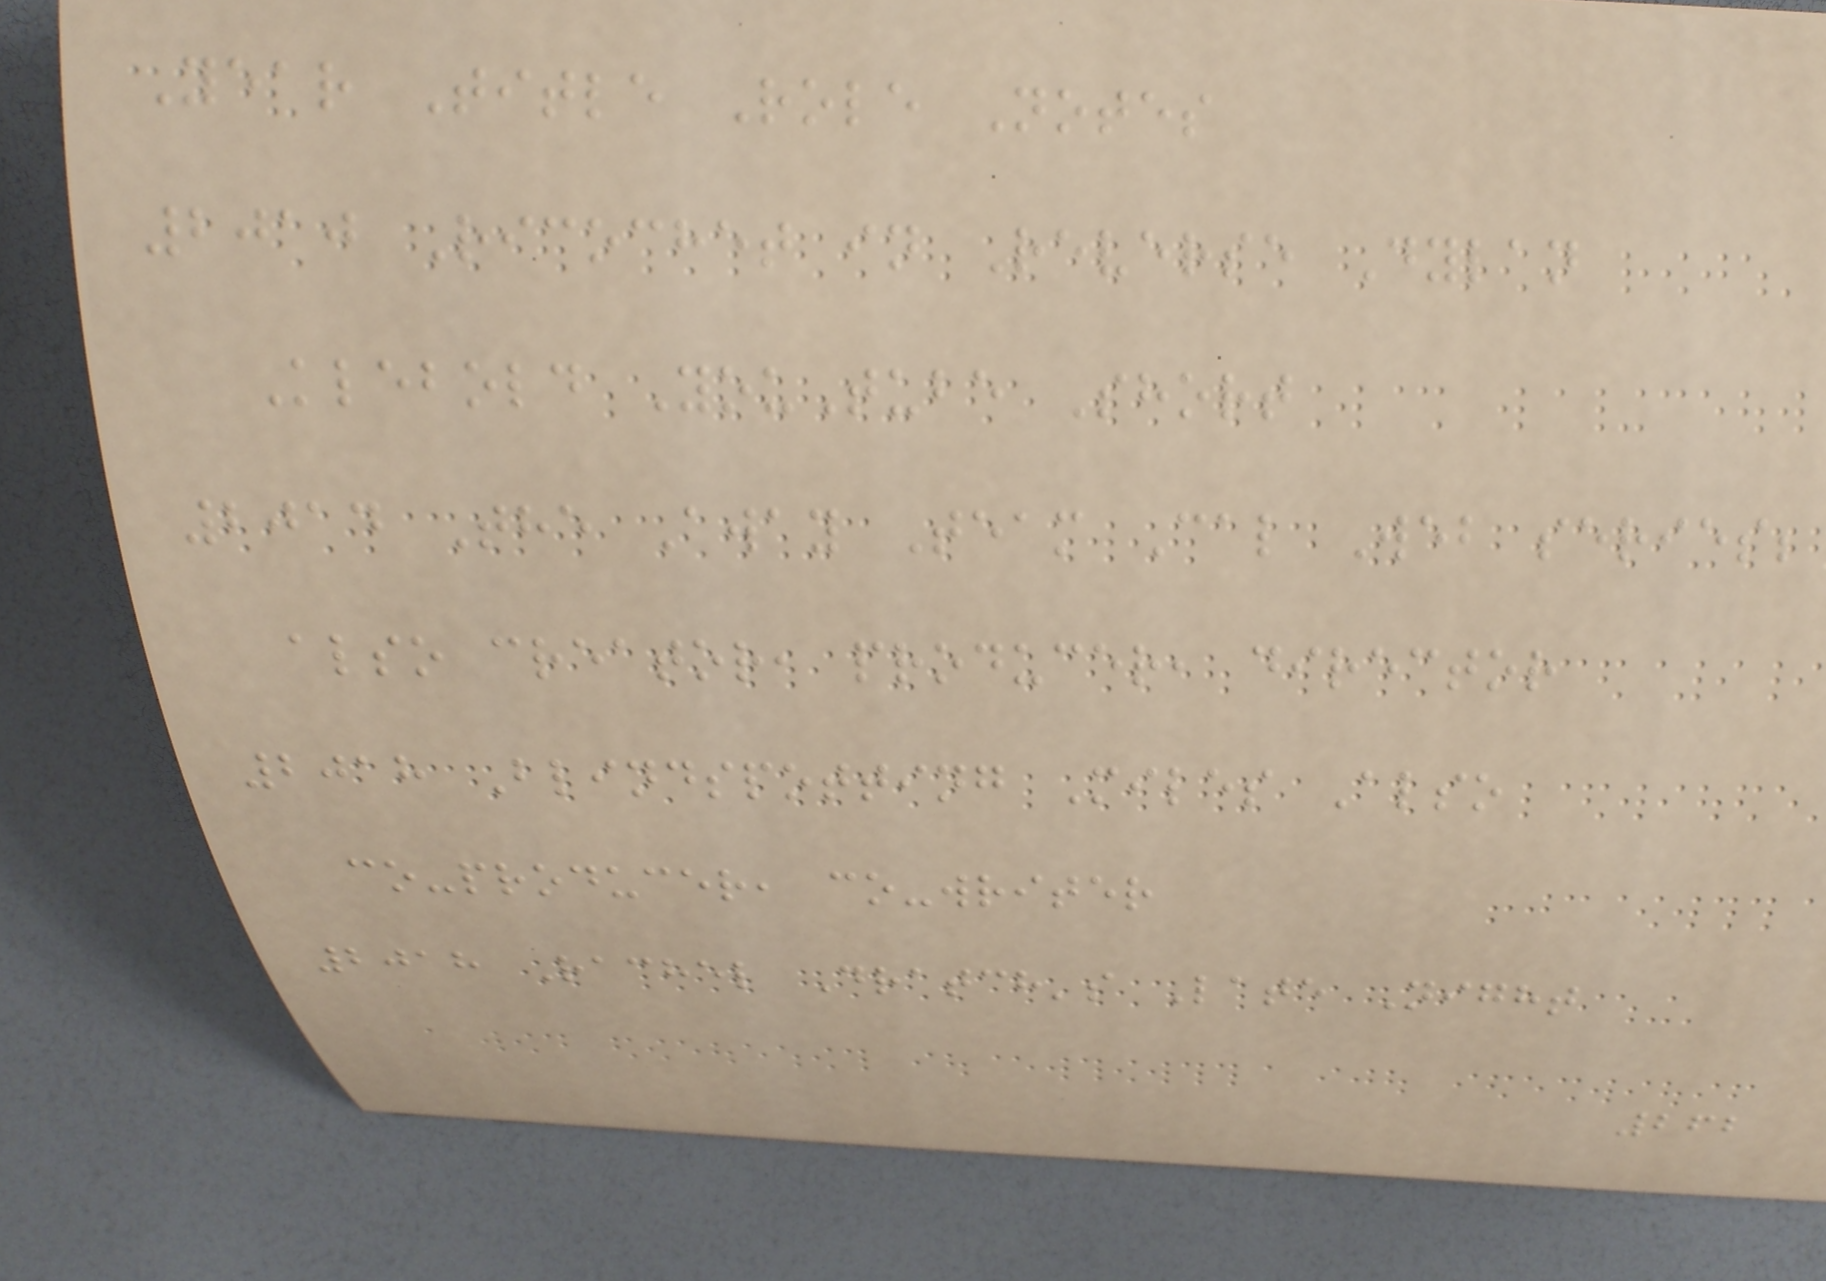Year Title Role Notes
2010 Ricochet in Reverse Dylan
Klebold YouTube Short
2014 The Away Team Cal Web series;
also creator, producer, director
2018 Blindspotting Miles Also
co-producer, co-writer
2018 Rachel Dratch's Late Night
262
